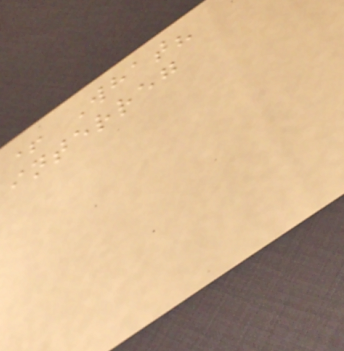+ What?
interreg
